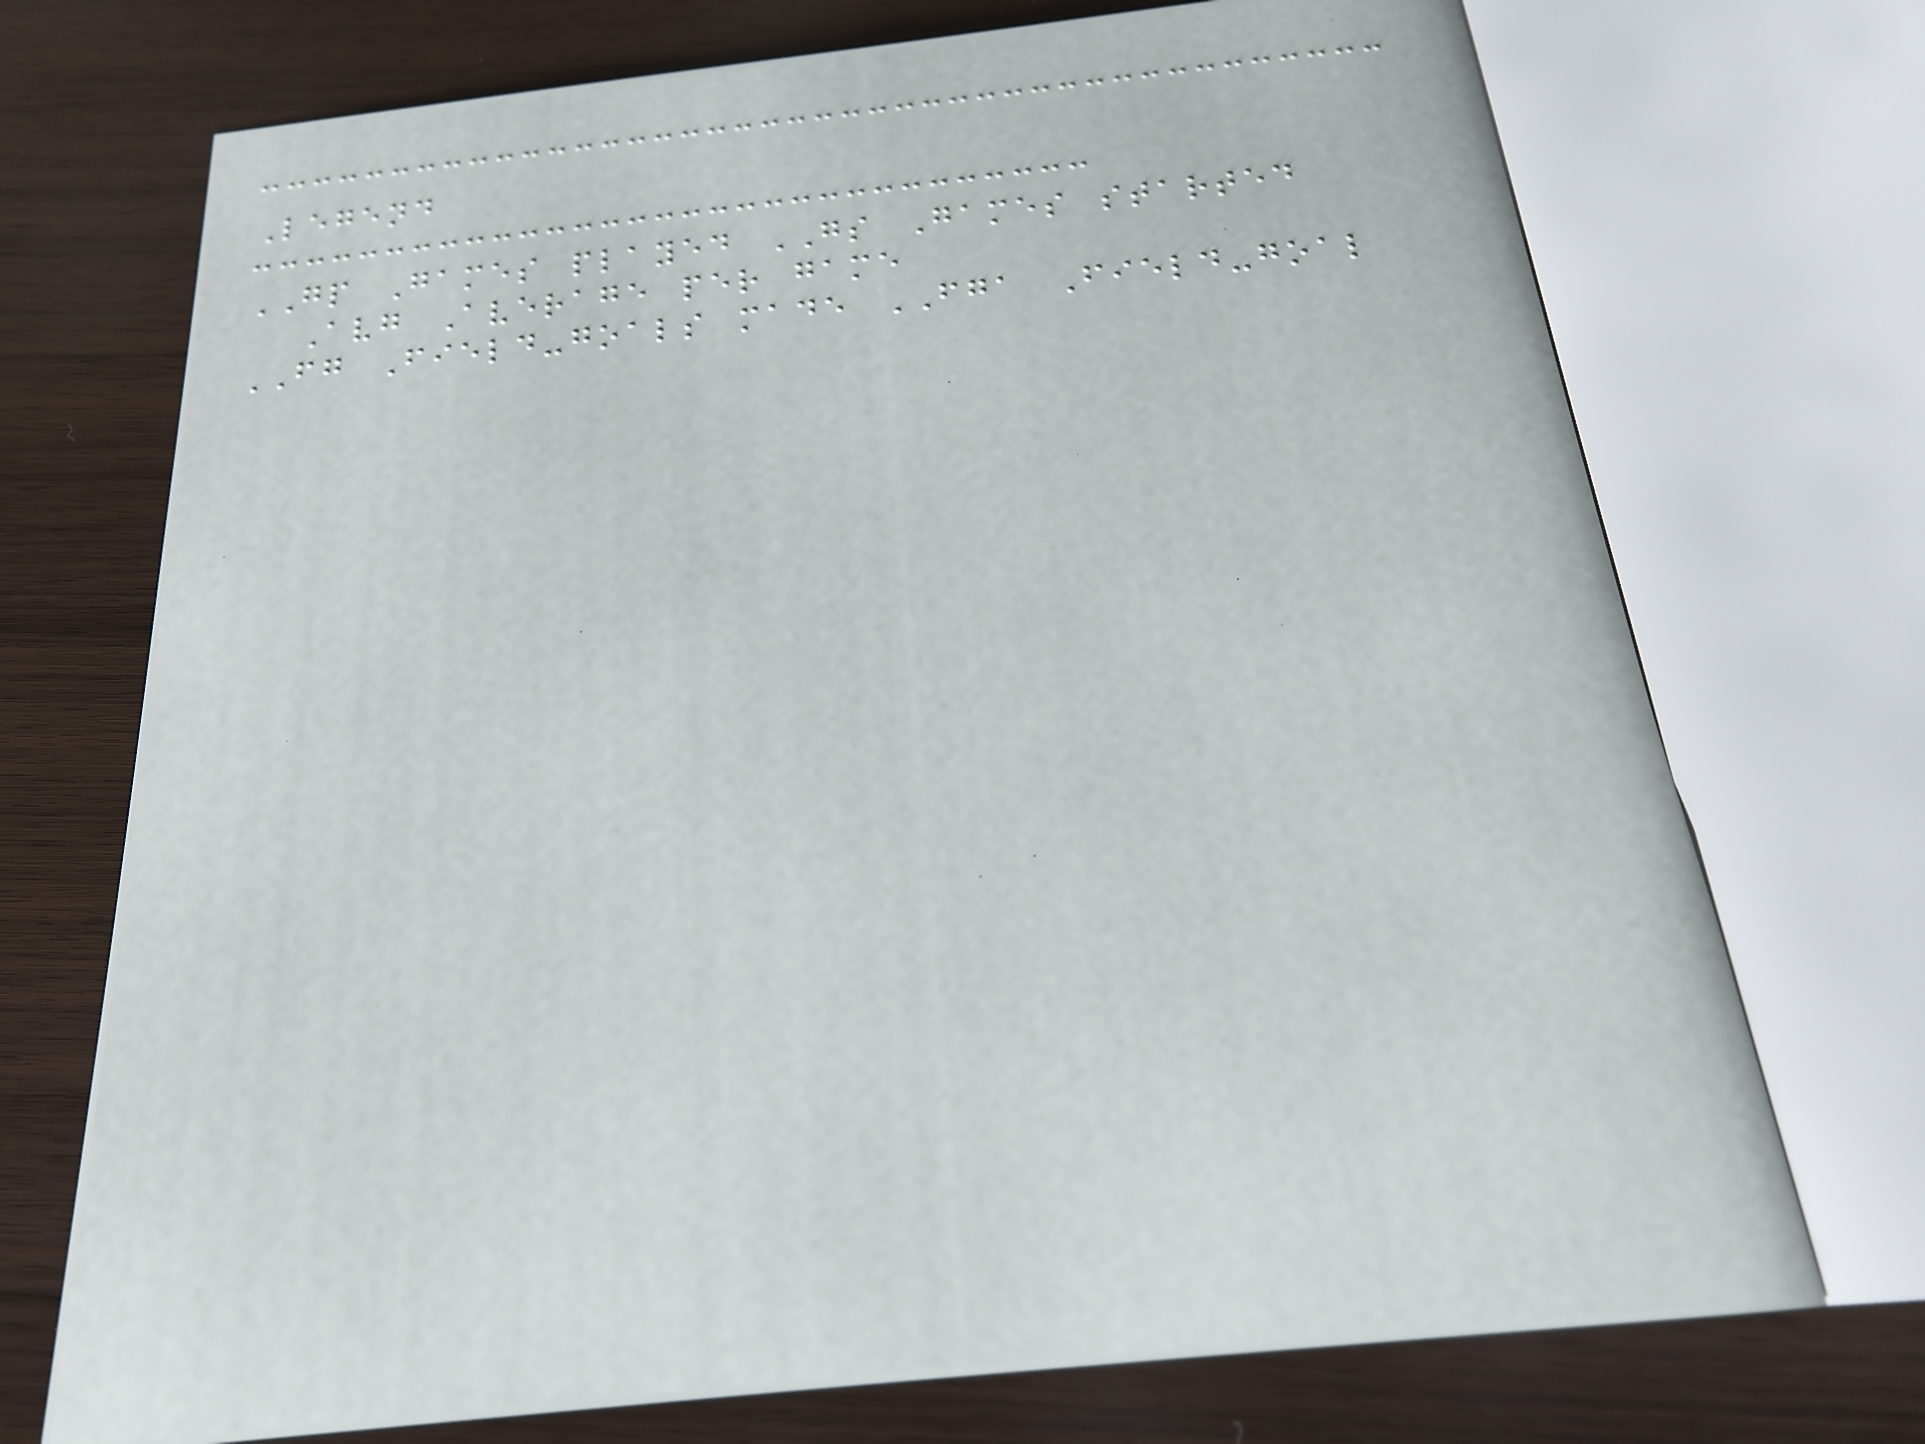Legend
GP Games played GS Games started
Avg Average per game
FG Field-goals made FGA Field-goal
